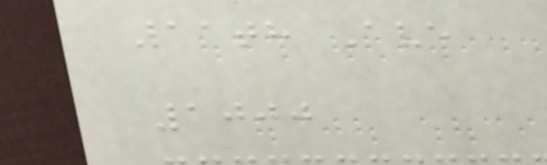11th Ave
1000
